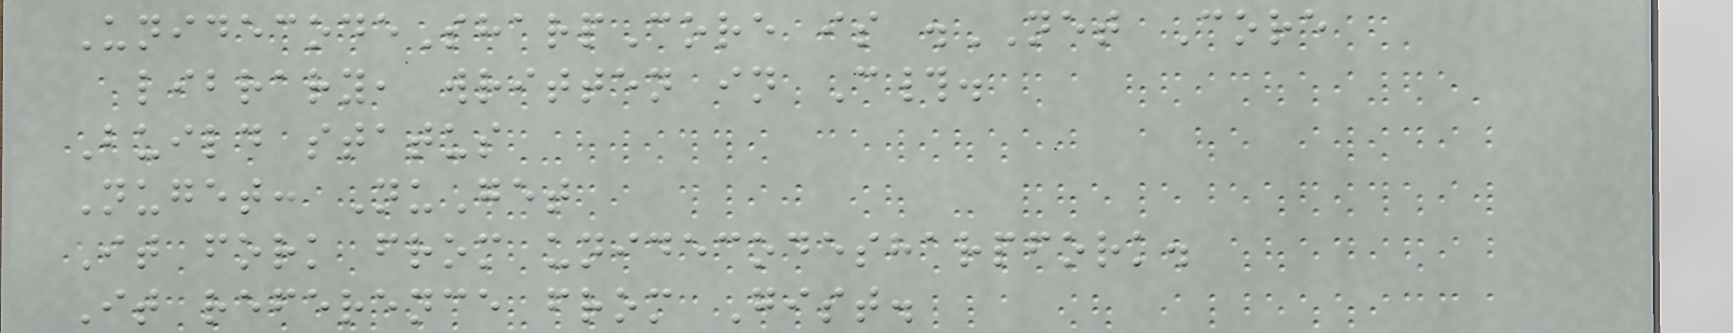UnidecodeSharpCore is .NET Core
library, written in C#.
Build status
Nuget: NuGet
It fork from unidecodesharpfork.
It reference from Gist.
